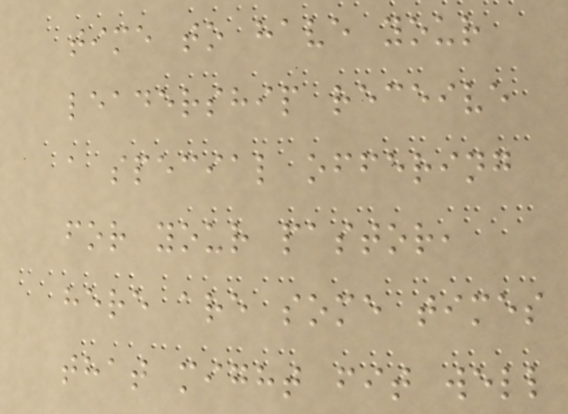time to have your
leadership receive
a special offering
for your pastor,
here are some times
that might fit well
